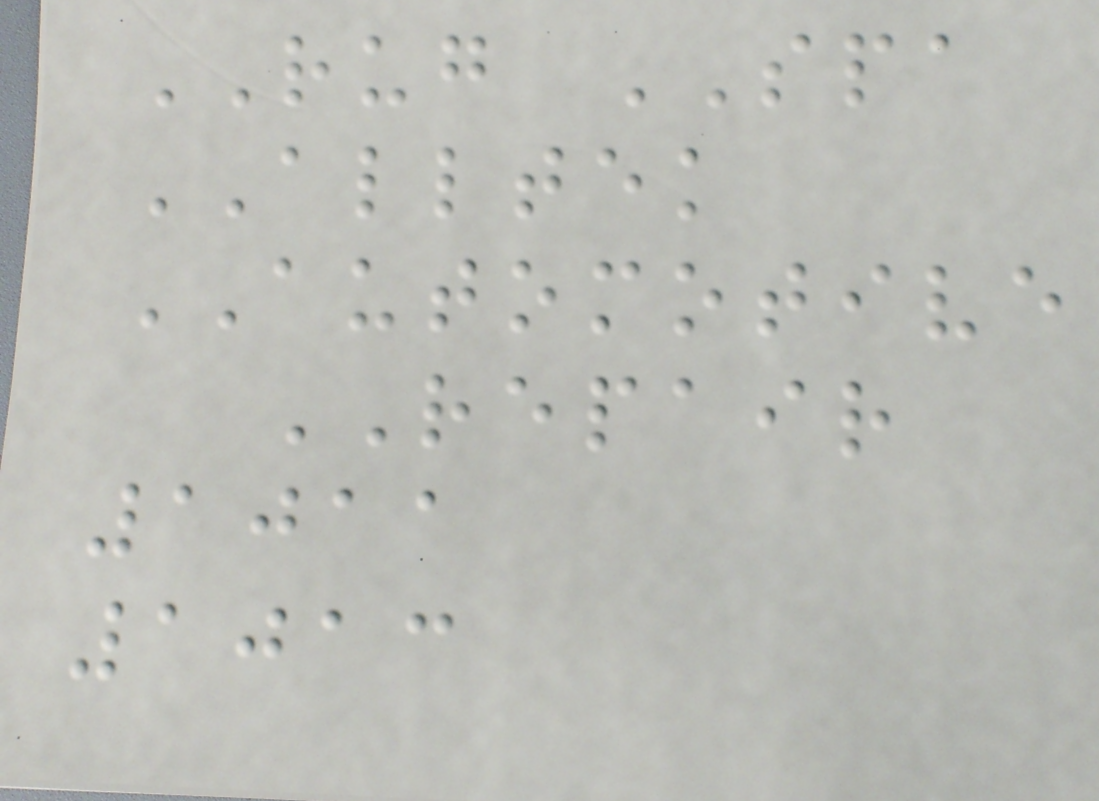RUG SPA
ALLTEK
AUTOMOTIVE
REPAIR
1011
1013
